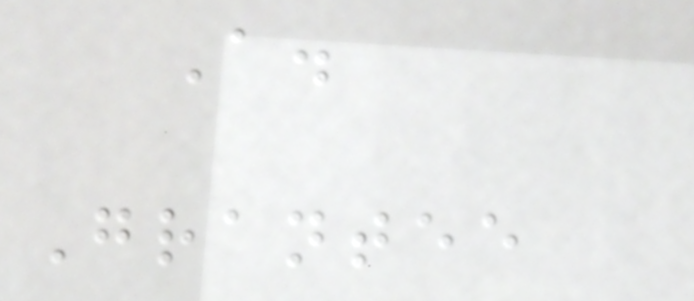A.
Grantee
